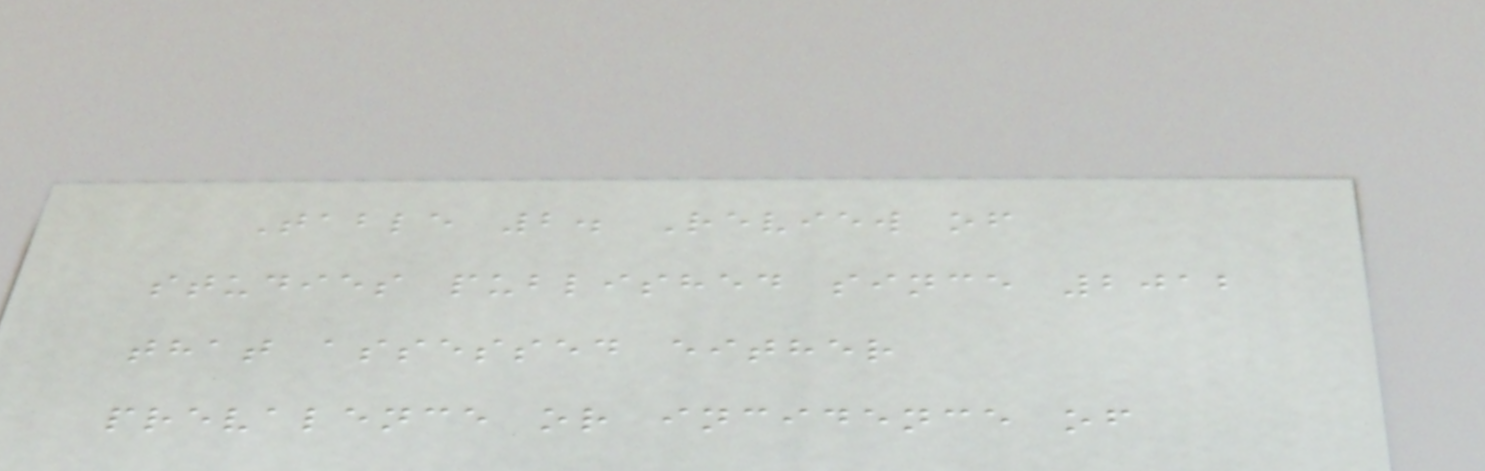Table 2. Review of
studies published since 2012
that assessed either
prevalence or incidence of
